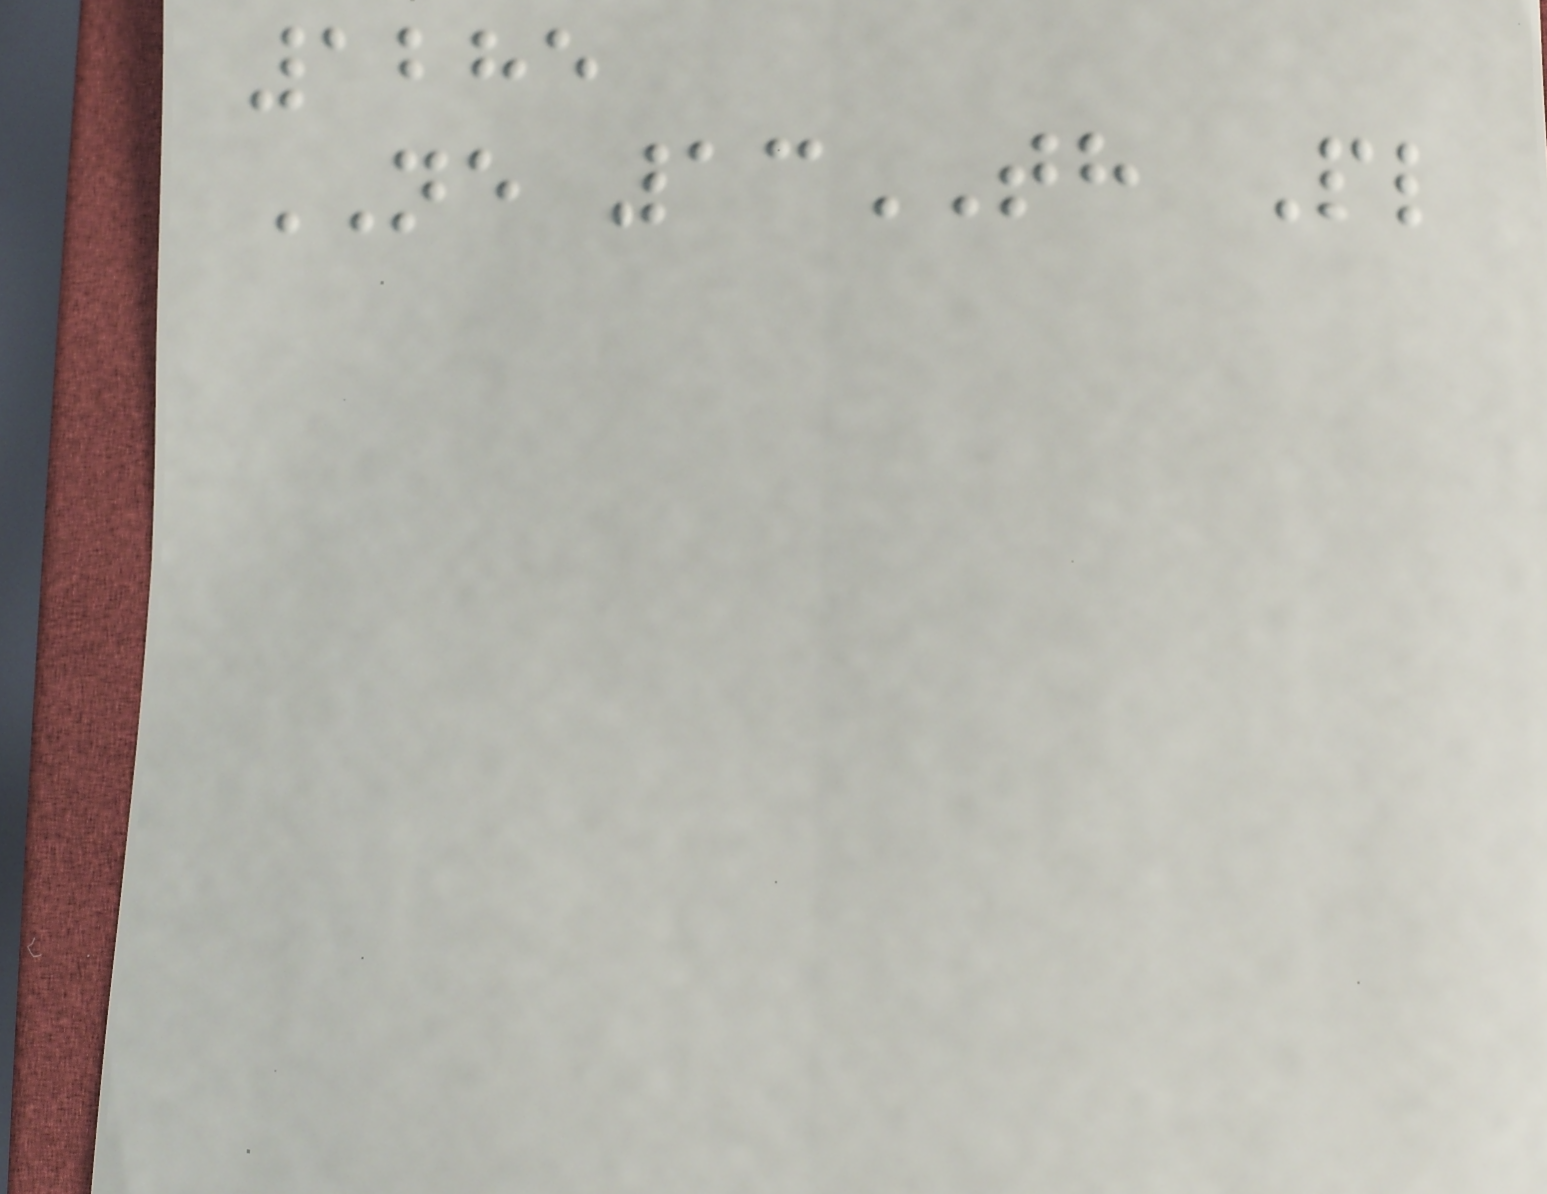1285
NE 13TH Pl
